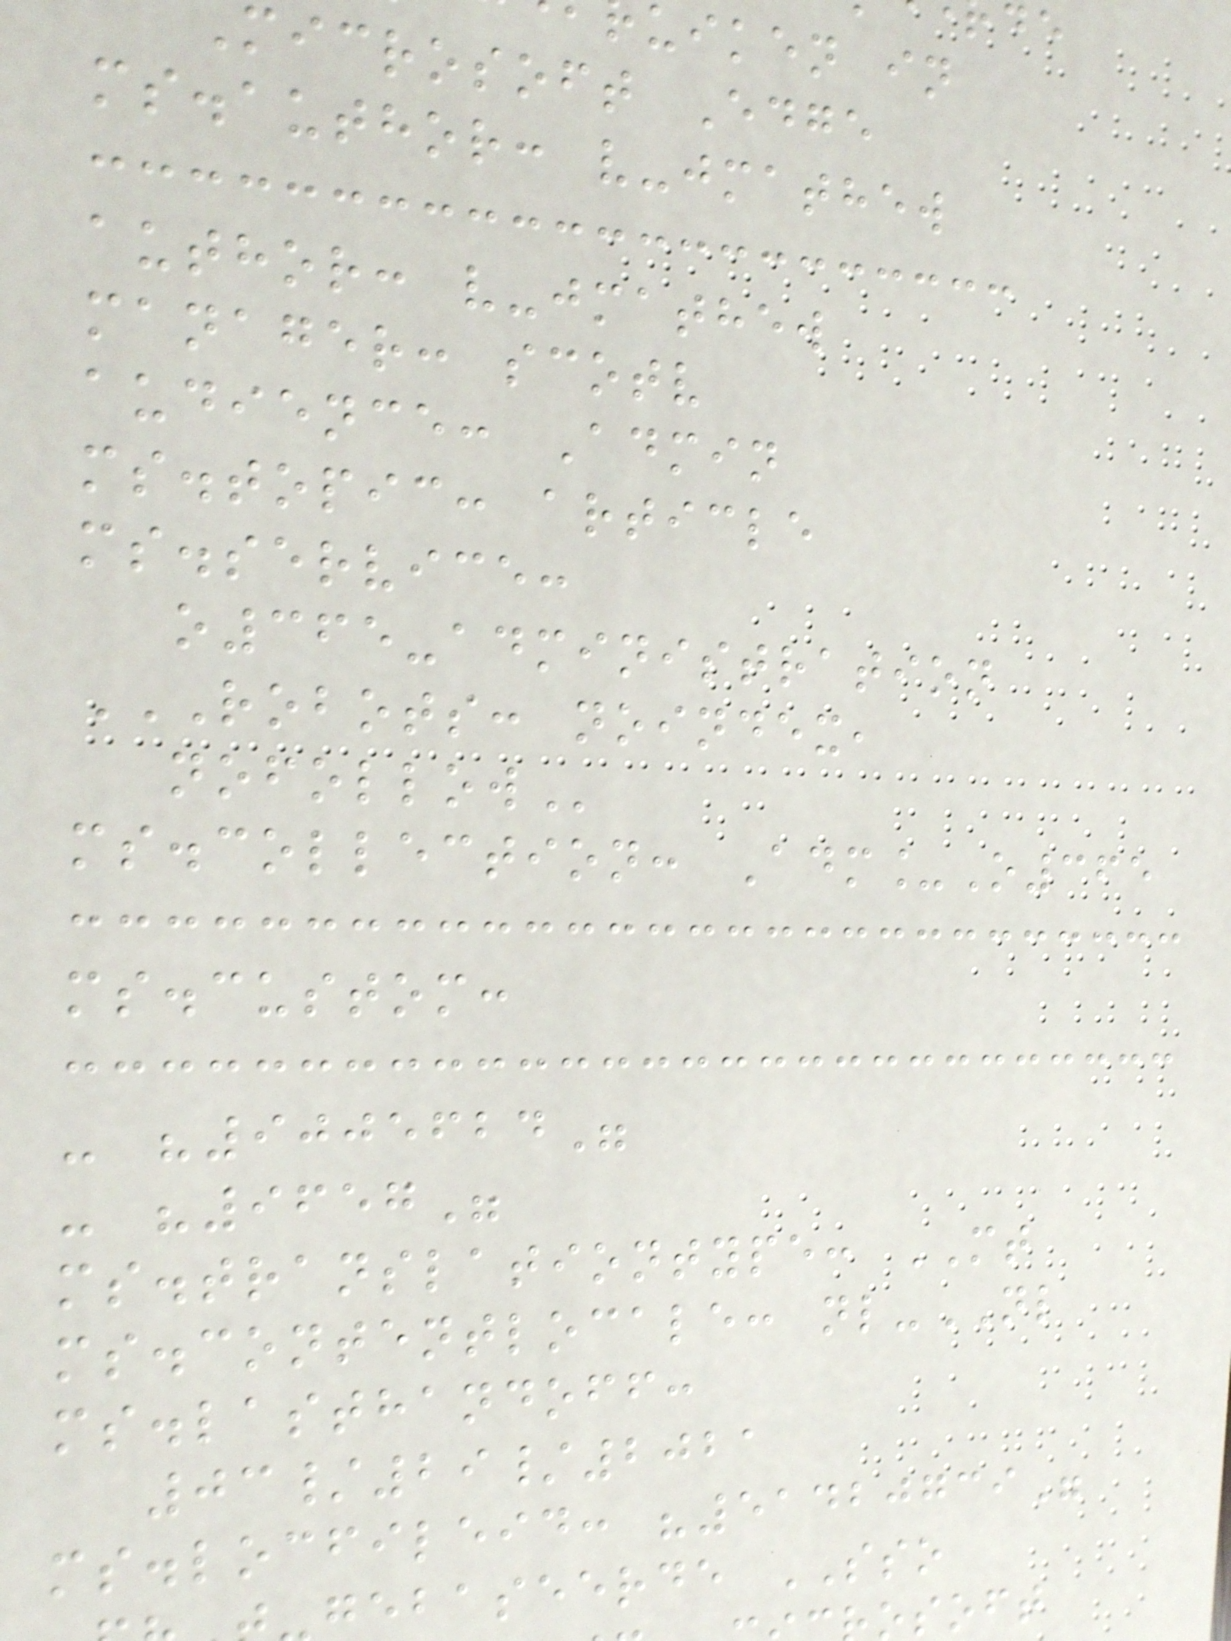uiken in
microsoft Edge
ms.author: v-jmathew
author: v-jmathew
manager: scotv
audience: Admin
ms.topic: article
ms.service:
o365-administration
ROBOTS: NOINDEX,
ms.collection: Adm_O365
ms.custom:
- "9005624"
- "9657"
ms.translationtype: MT
ms.contentlocale: nl-NL
ms.lasthandoff:
03/29/2021
ms.locfileid: "51420739"
gebaseerde SSO
